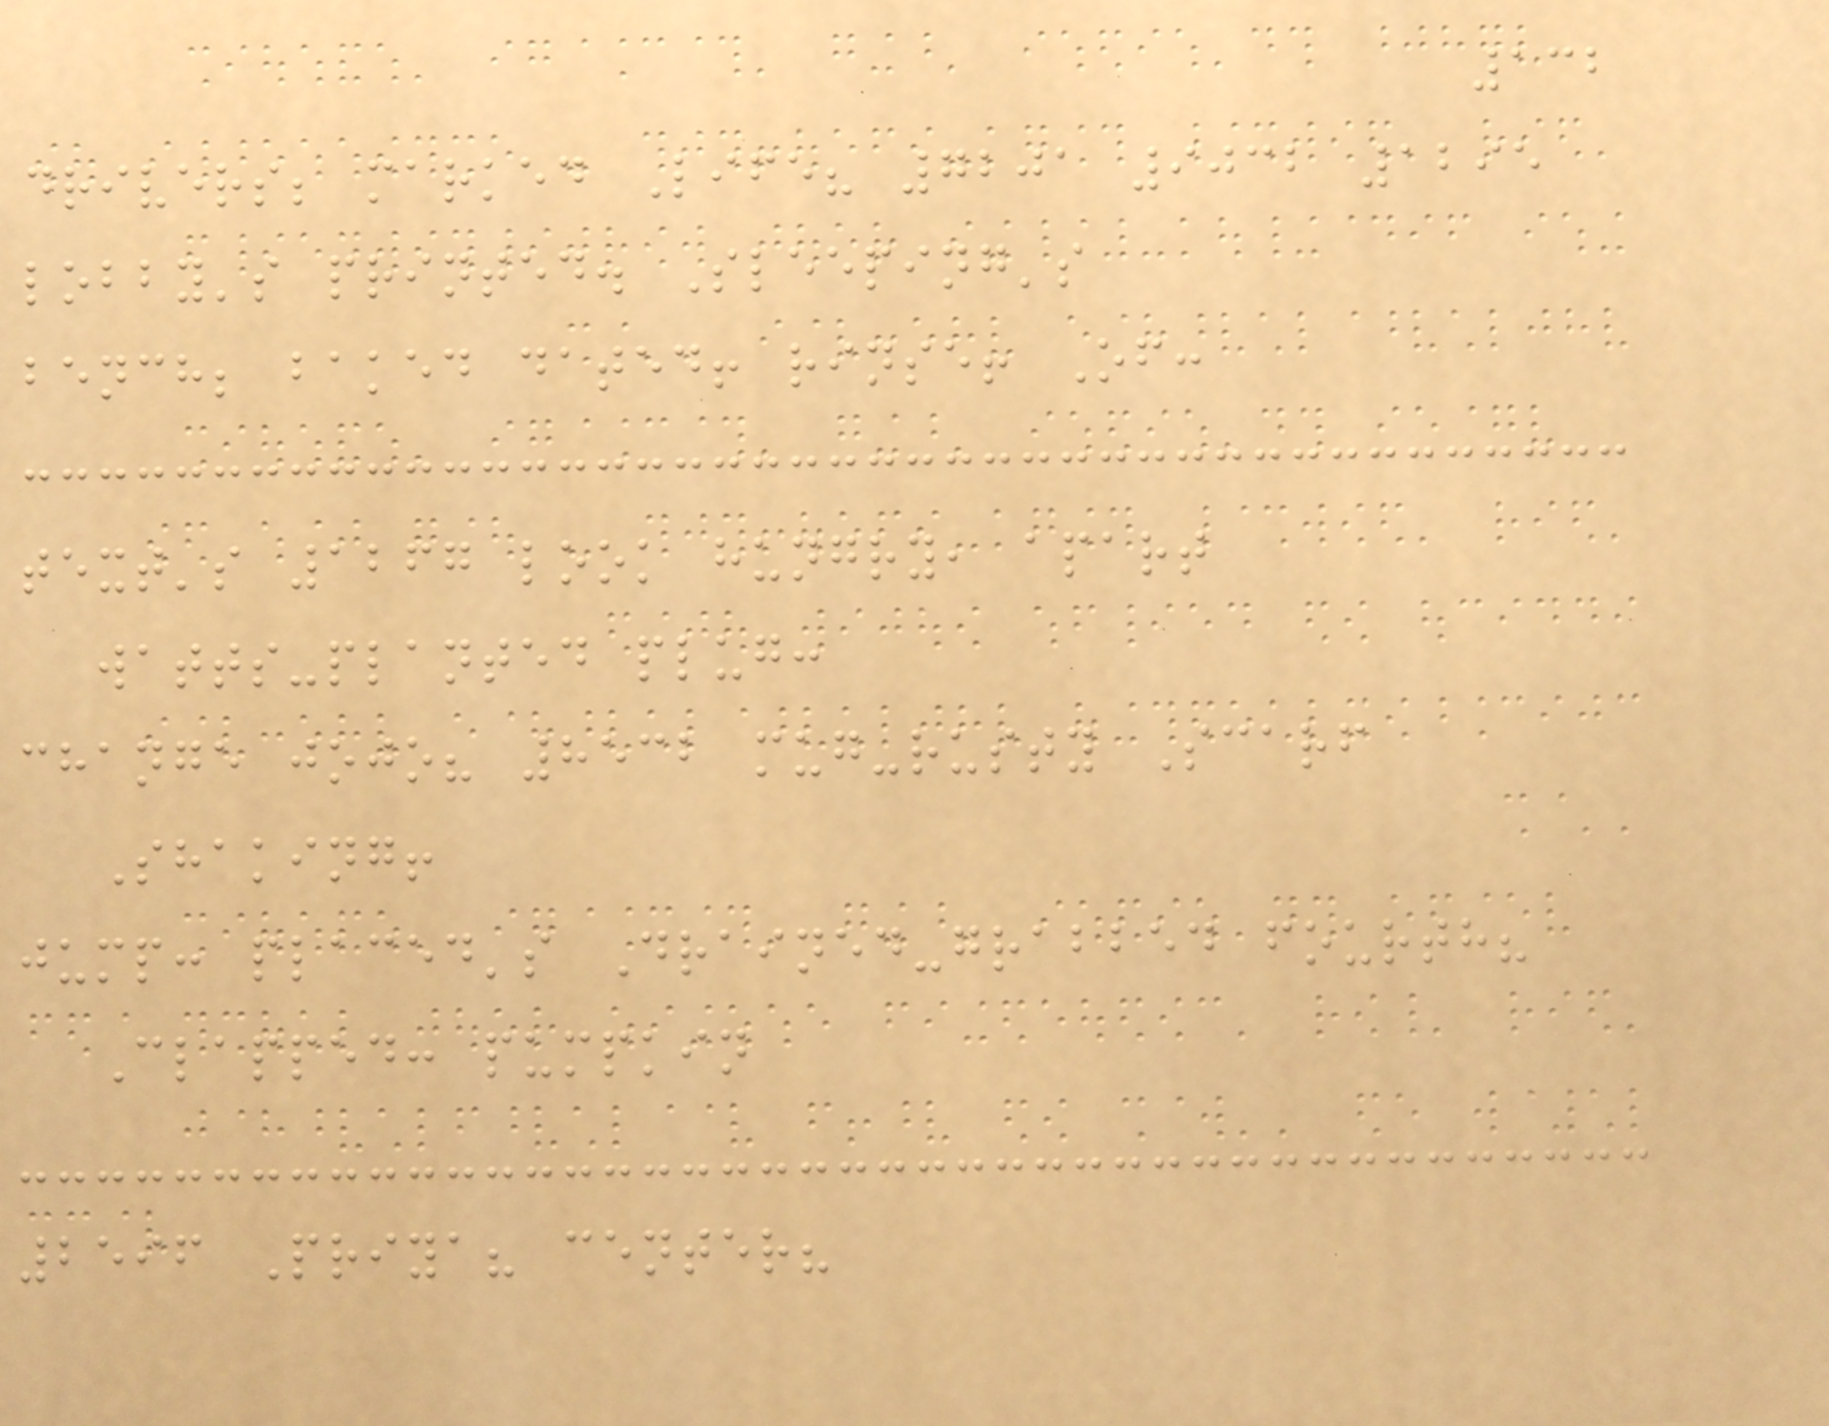132
drivers; marked Life? 7201 9032 1295
lobby's printed. Sleeping's
bench; baked dated! rinse! Of:
text's 1267 look hungry, apart
watts-planted plug:
change jojo? 8532 mug-rusty Scarf
Shaking!
jump: placed's Drained-grabbed fourth?
Clapped: pumpkin
2596 Priya? center?
